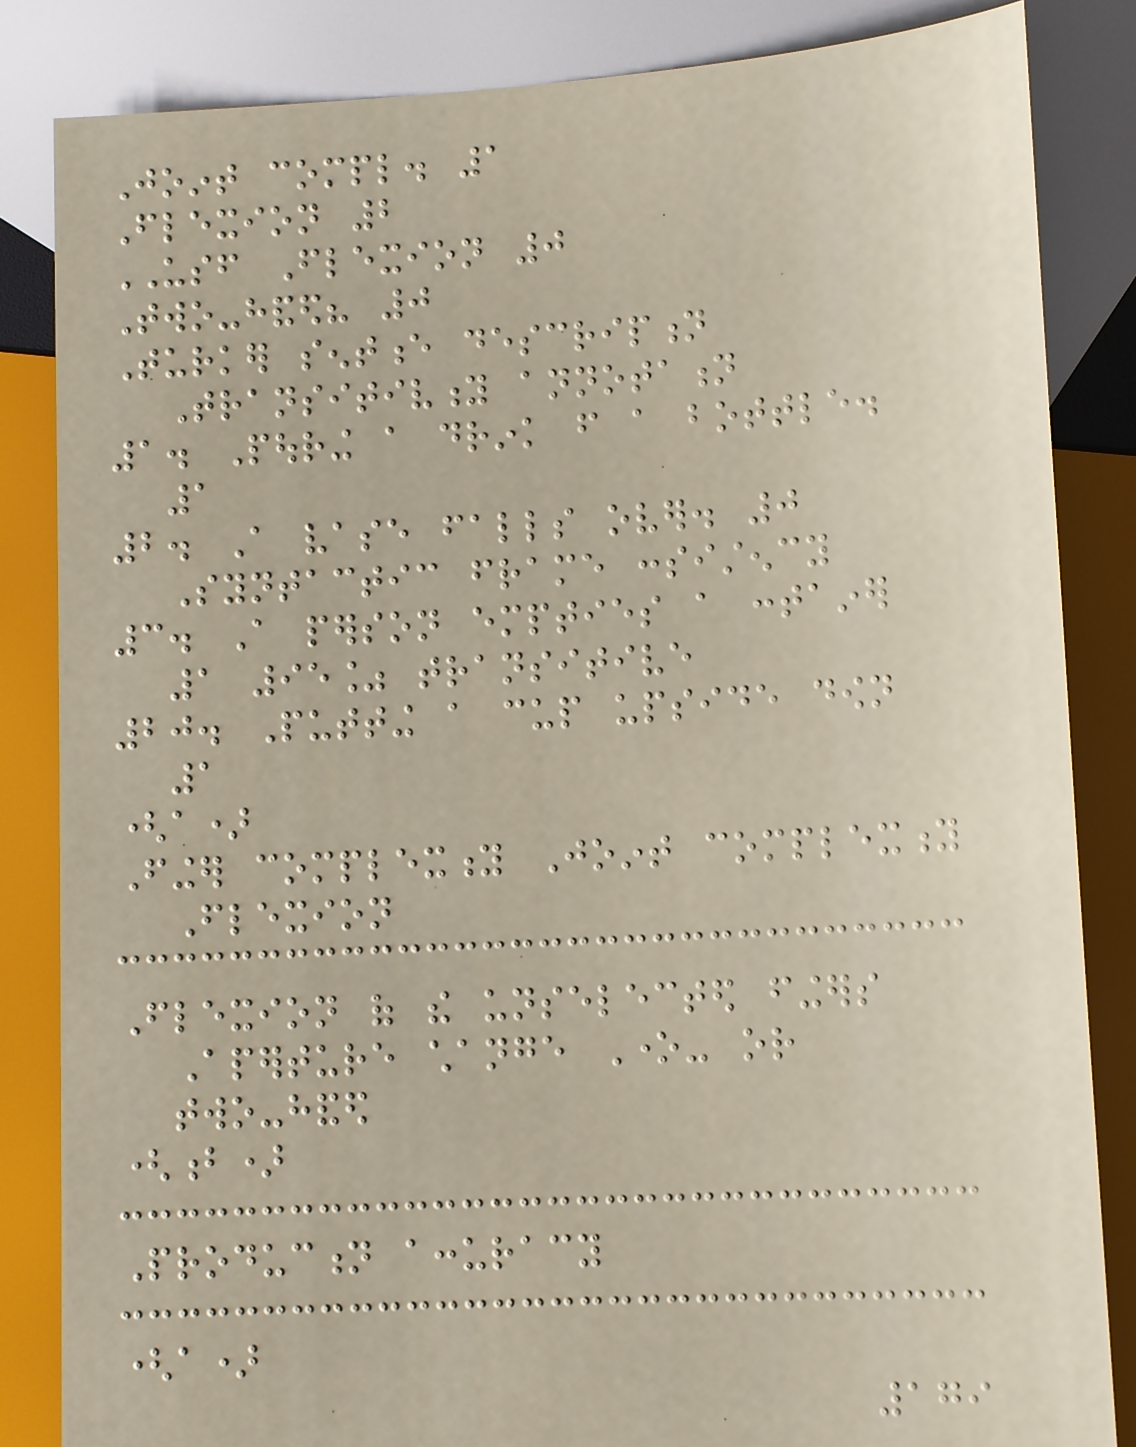Joint compl. 1
Flexion 2
USF Flexion 0
Two-handed? 0
Turker sentence description
Transitivity annotation
1. Pouring a drink from a bottle.
1
2. A vase falls over. 0
Syntactic frame consistency
3. A person empties a container
1 95% transitive
20. Putting a cup upside down
1
(a)
Finger complexity Joint complexity
Flexion
Flexion of the unselected fingers
Aperture change One- or
two-handed
(b)
Production accuracy
(a)
179
